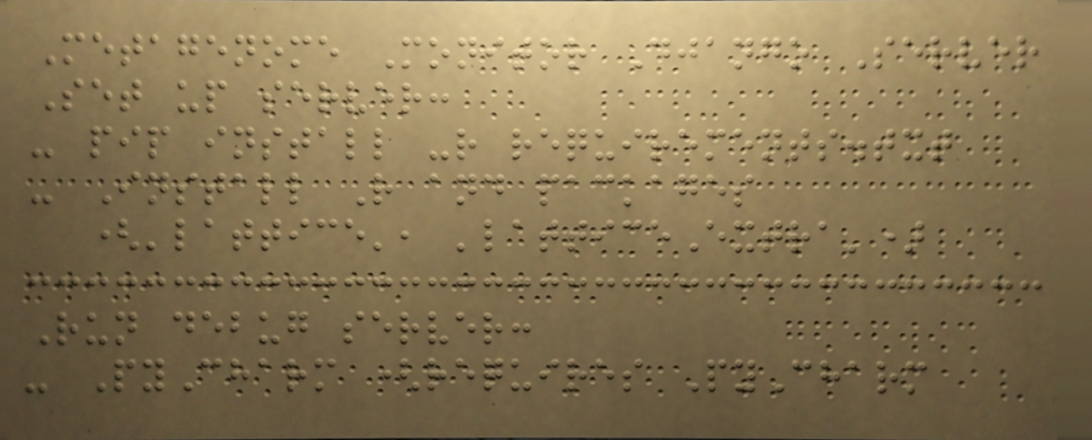Metagenome Monitor Django Server
Set up server:
- pip install -r requirements.txt
- Install R and packages
('lattice', 'latticeExtra')
Run debug server:
- PyCharm (requires PyCharm
